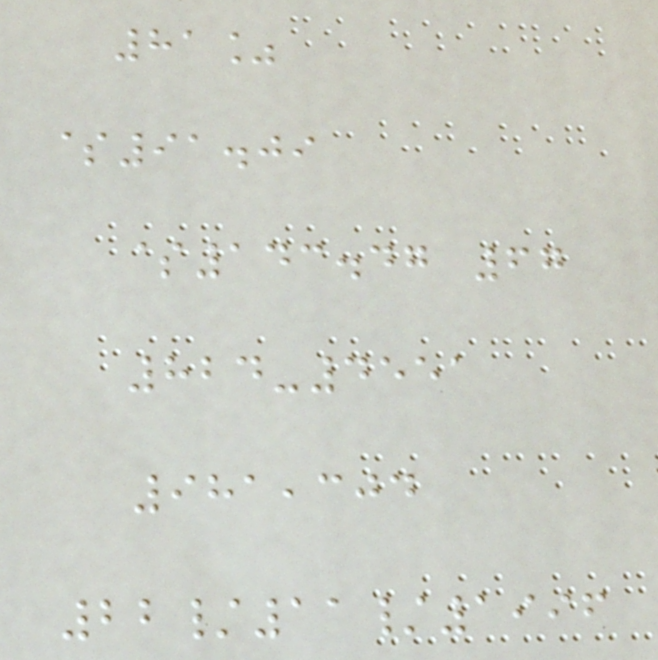81%
$91.09
$143.47 67
824-4551
981,304
22/11/1996
